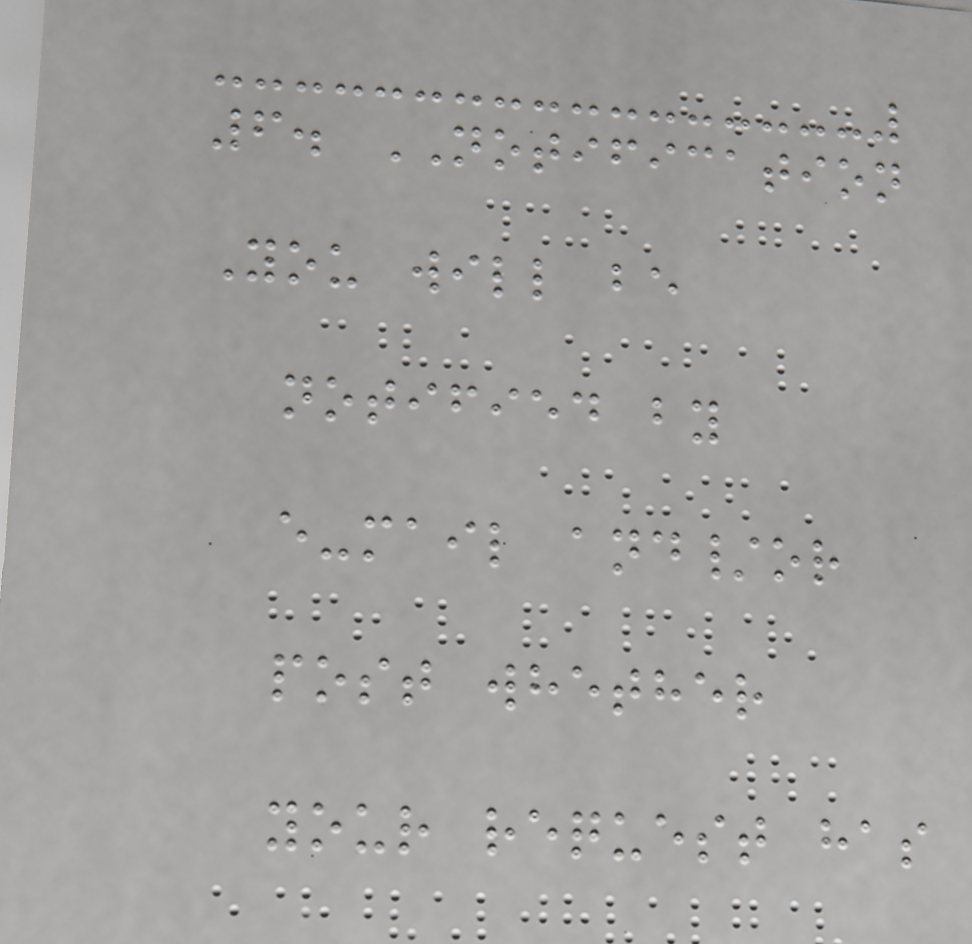6. NOTIFICATION
You will be
notified by
e-mail and/or
post whether
your request has
